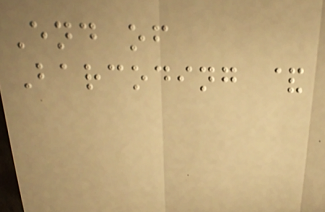End of
Barcoding &
